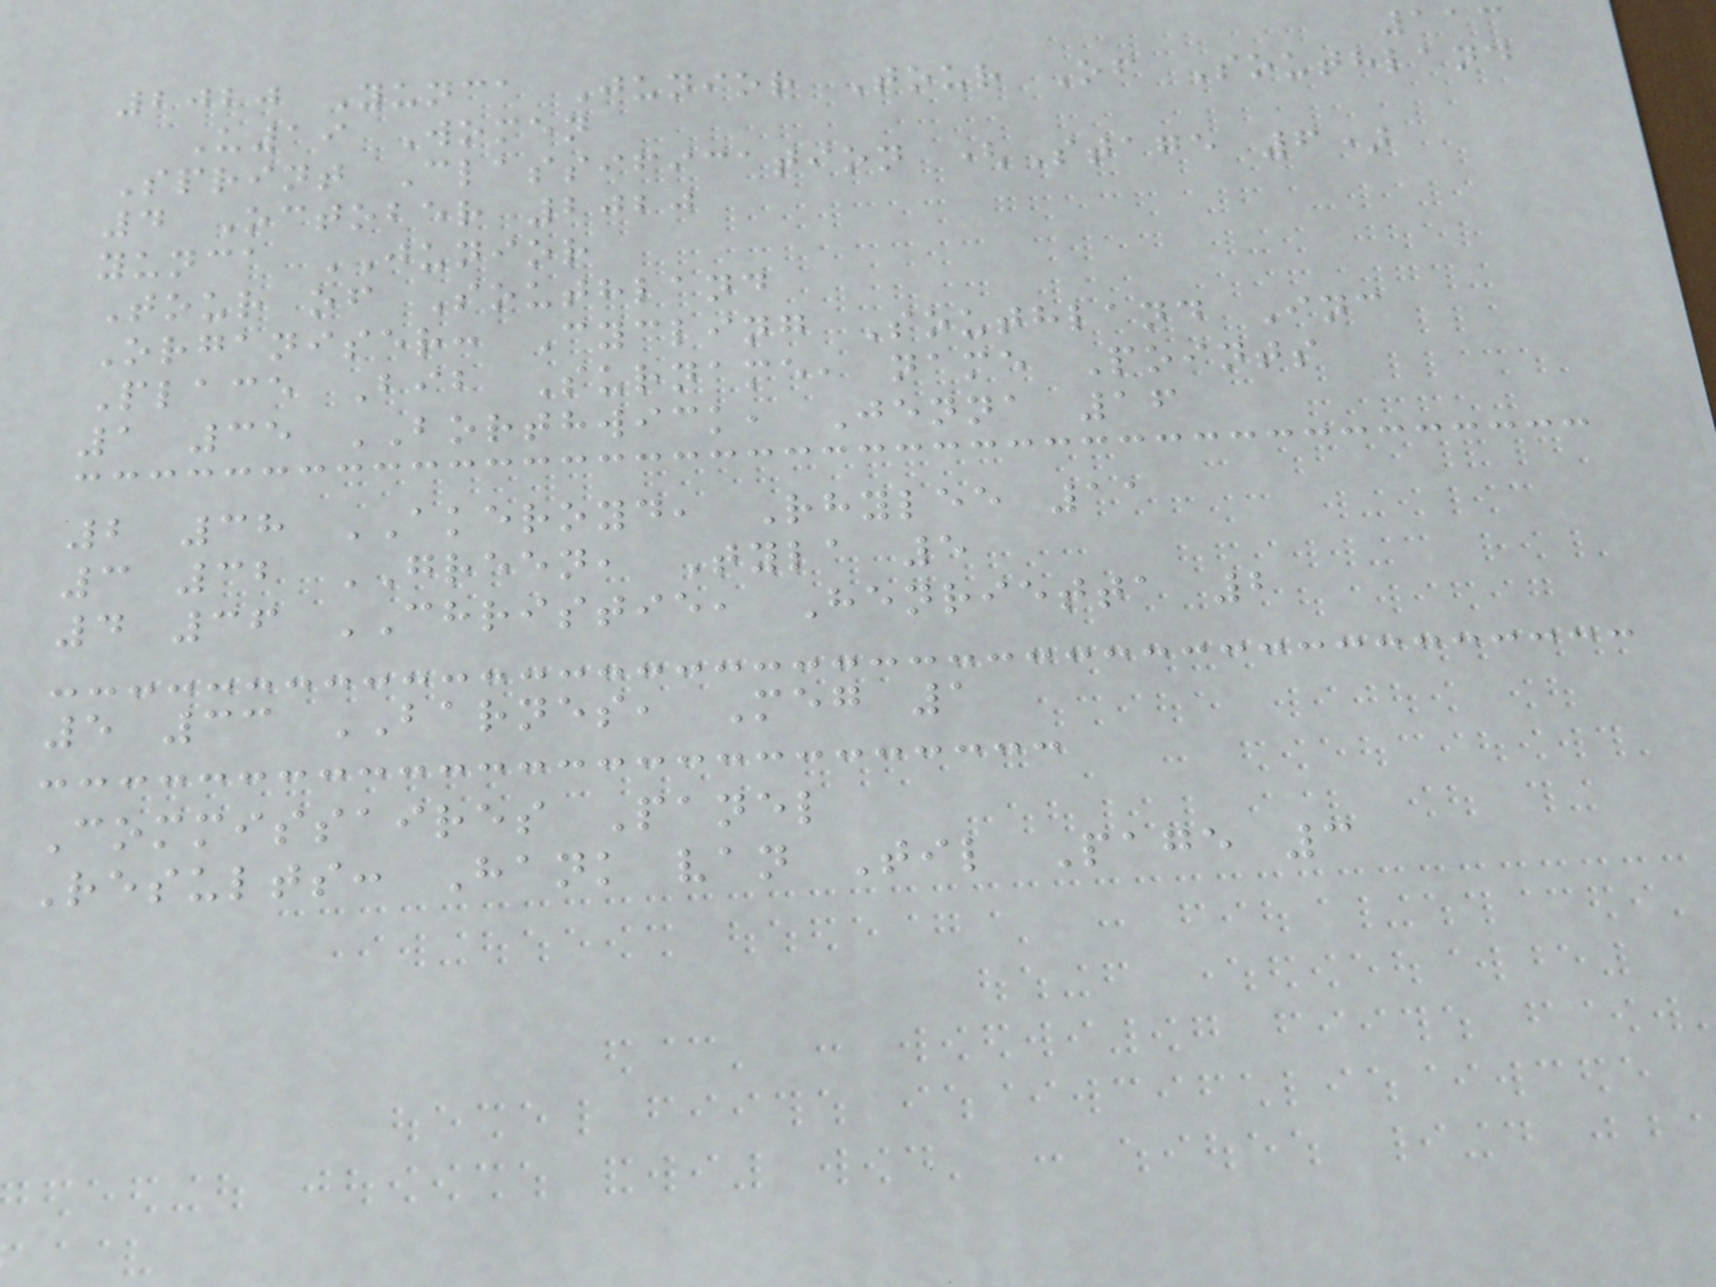113
2020 Yunca Junior Tour Of Southland
U19 Women
Sprint Classification (Stage 6)
4 October 2020
yunca JUNIOR
Tour of Southland
Organiser: Cycling Southland Inc
Place Bib Surname, name Points
1 35 BORTHWICK, Jenna 16
2 38 AKEROYD, Rhylee 11
3 32 GREEN, Tyla 5
4 36 CHRISTIE, Henrietta 2
5 33 BARNES, Meg 1
Commissaires Panel
Results: Hank van Til Page 3
